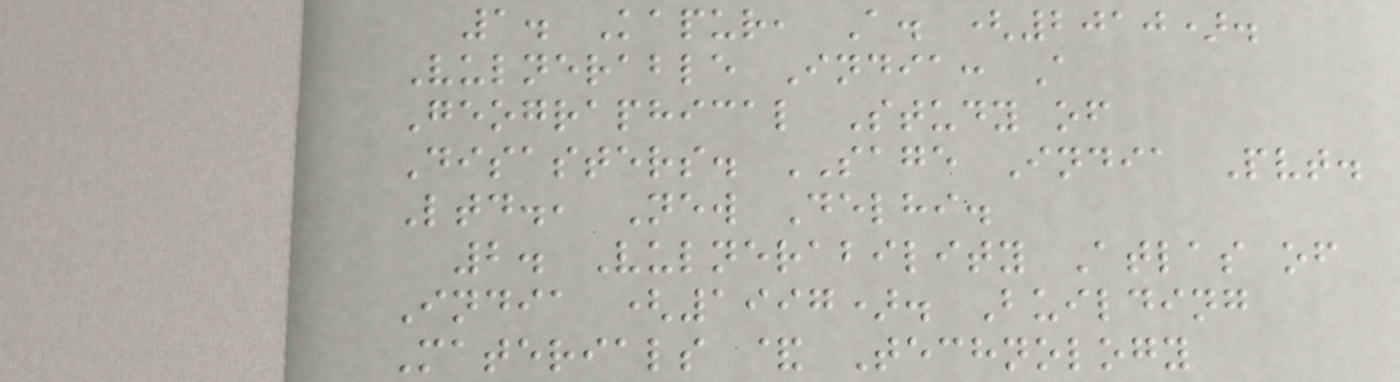1. Kapur, A. (2010).
Vulnerable India: A
Geographical Study of
Disasters. SAGE India Pvt.
Ltd., New Delhi.
2. Vulnerability Atlas of
India (1997). Building
Materials & Technology
